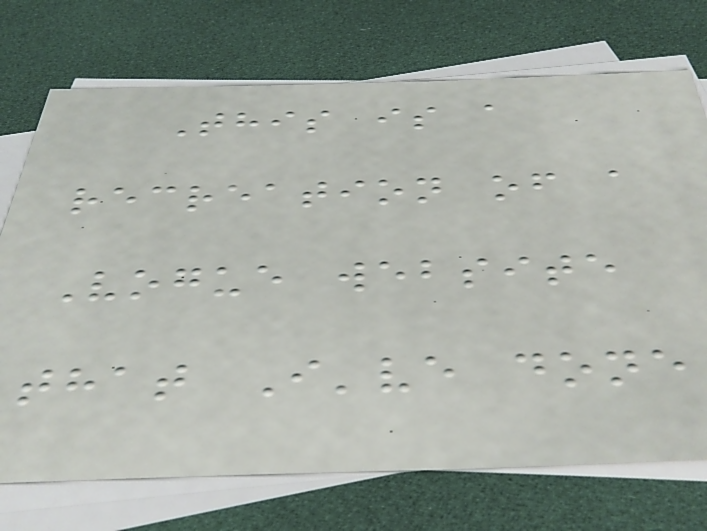This is a
recreation of a
Vogue website
that I've done
